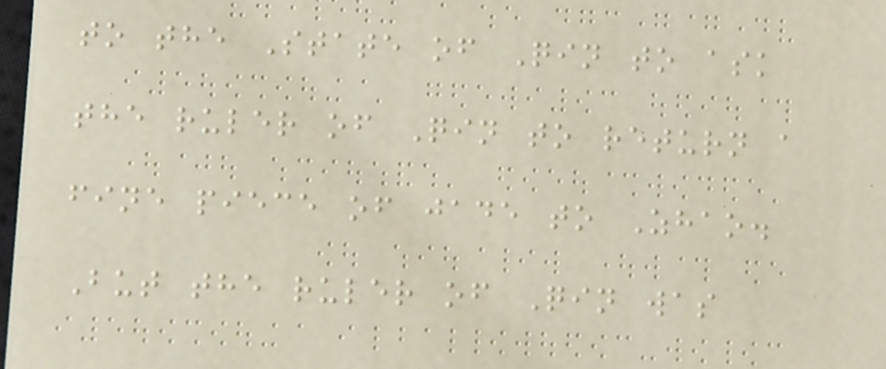to the State of Qin to ask
the ruler of Qin to return a
fine piece of jade to Zhao.
But the ruler of Qin was
